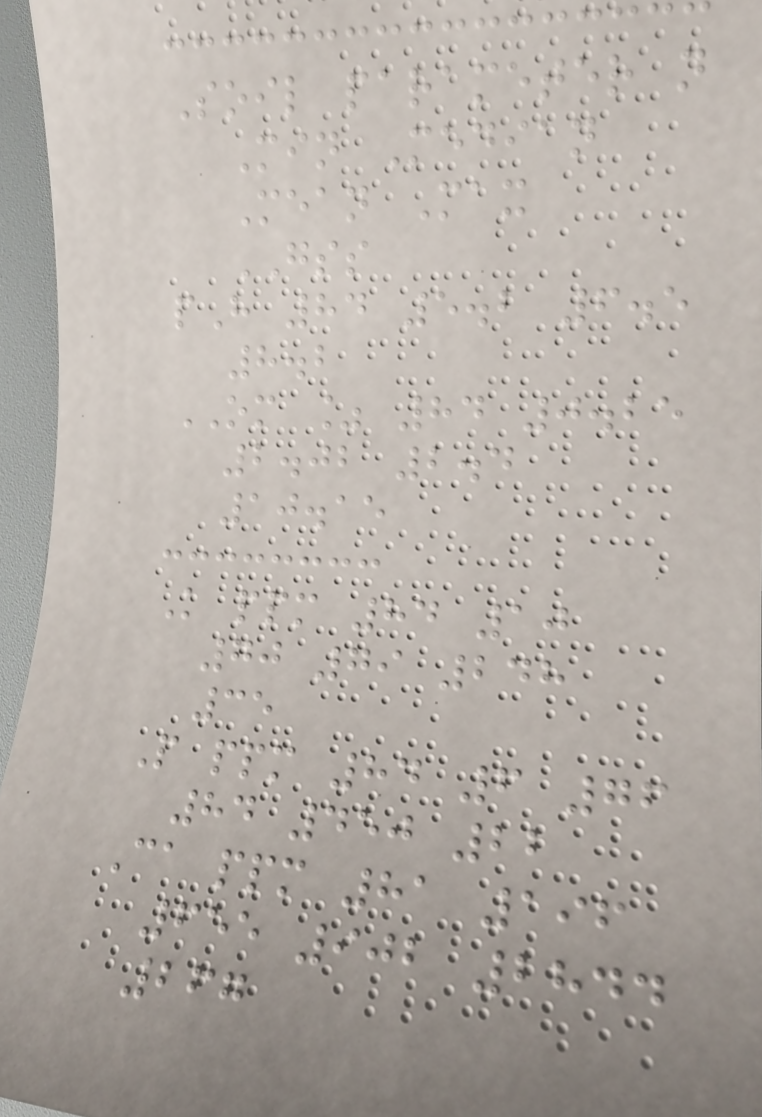Soil parameter n
Min Median
Mean Max
GSS
pH 84 5.2 6.5
8.2
OM % 84 0.25
2.02 2.4
10.15
K ppm 84 10
70 79 248
35
P ppm 84 6 76
84 450 22
Ca ppm 81 196
655 902 2844
267
